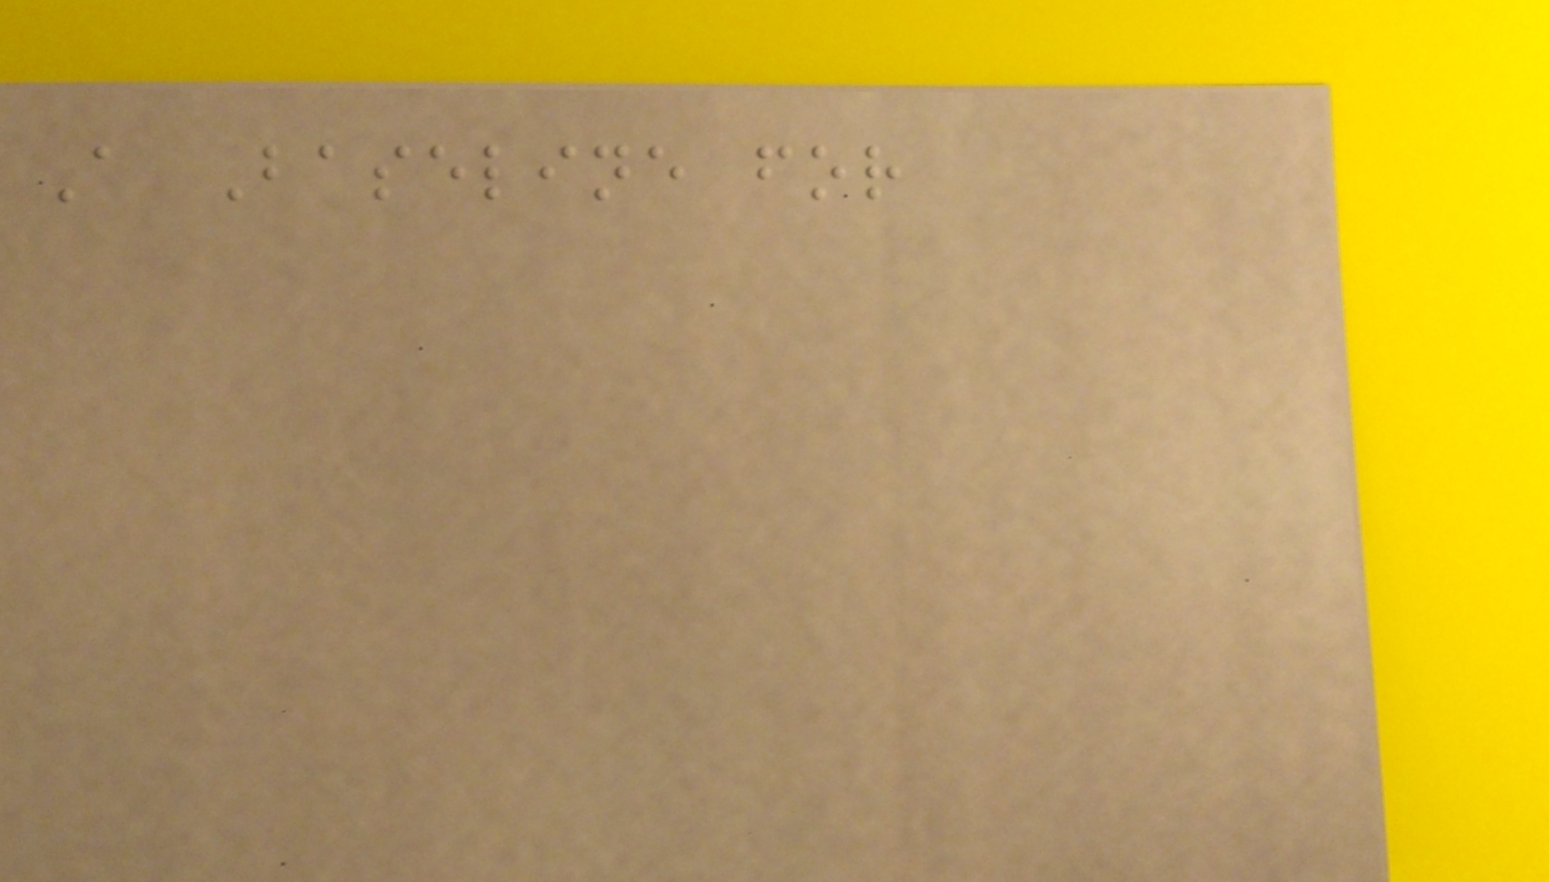A Baseline for
